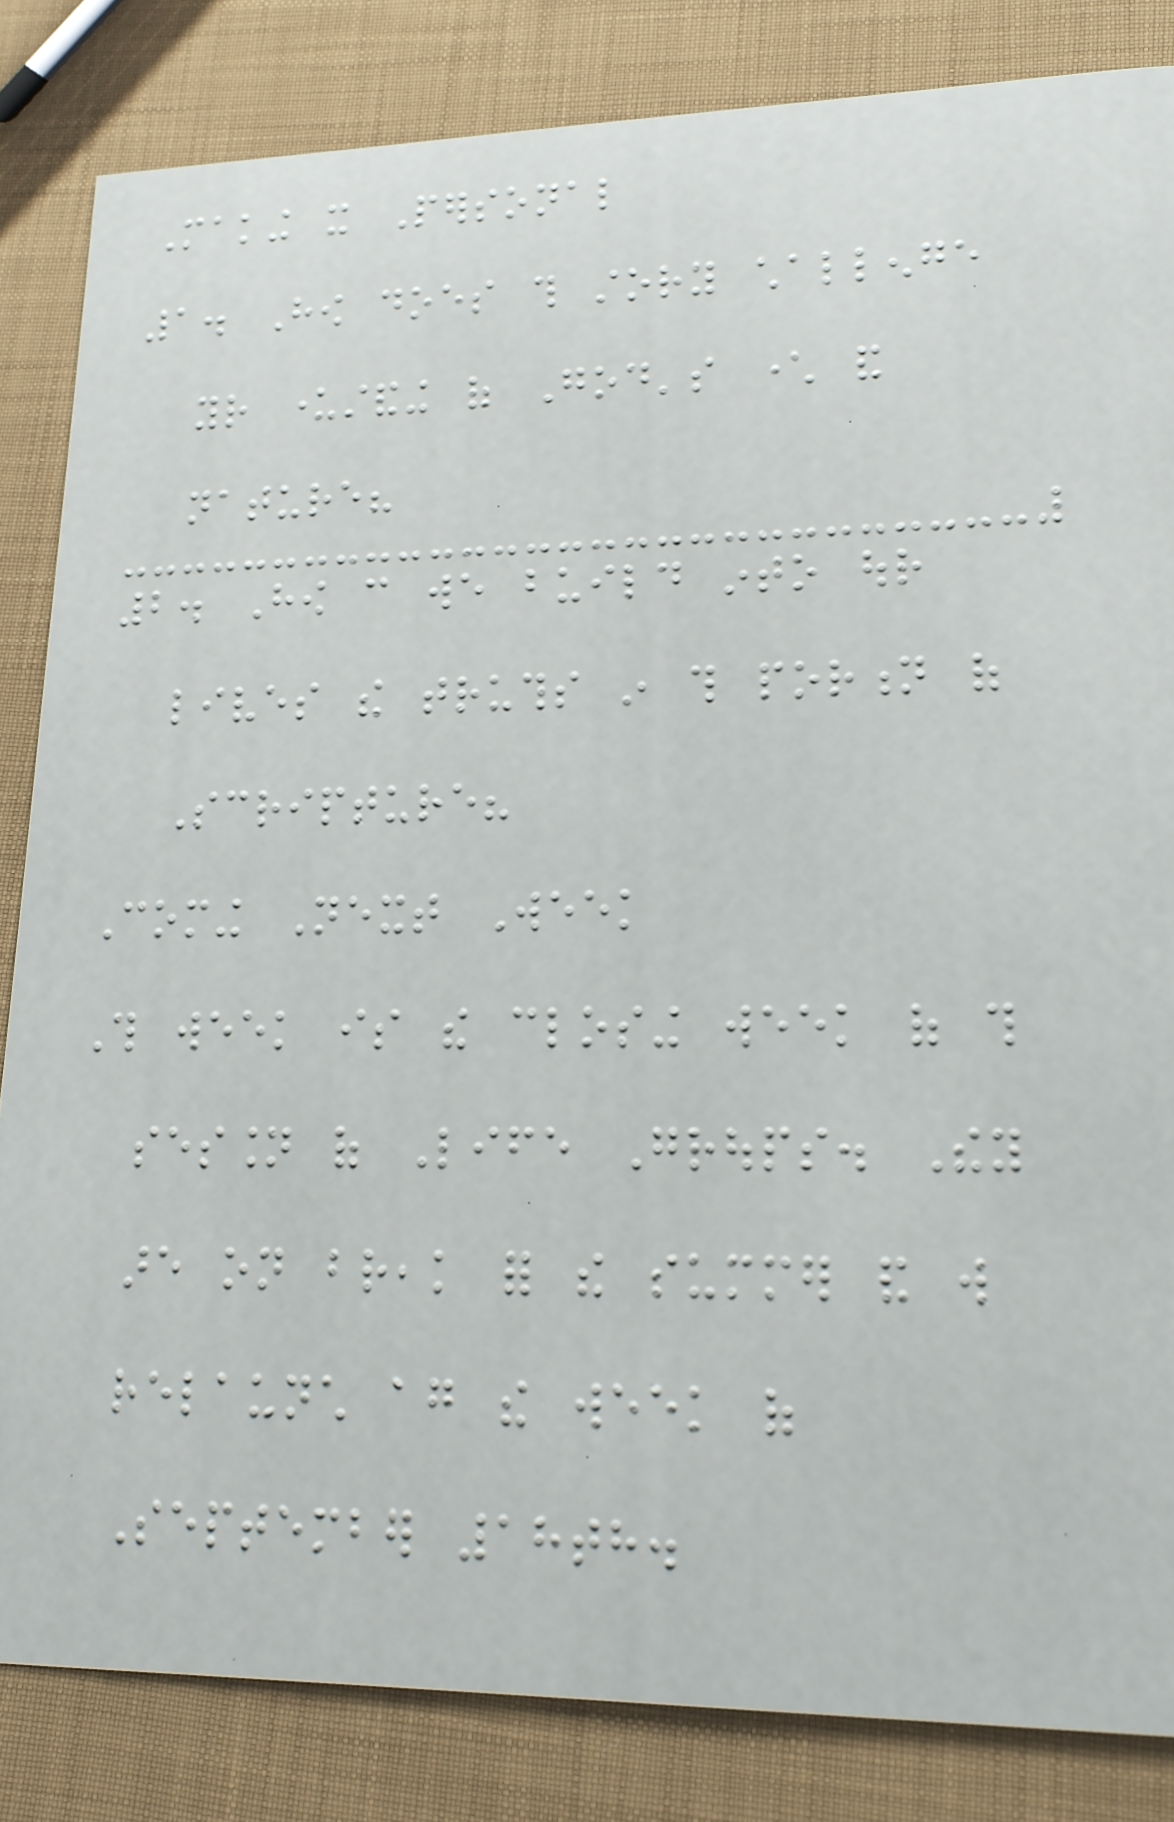Making it Personal
1. How does this story challenge
your understanding of God's character and
nature?
2. How can we build into our
lives the truths in this portion of
Scripture?
Coming Next Week
This week is the closing week of this
session of Life Groups. They
are on break for the summer and will
relaunch again the week of
September 18th.
